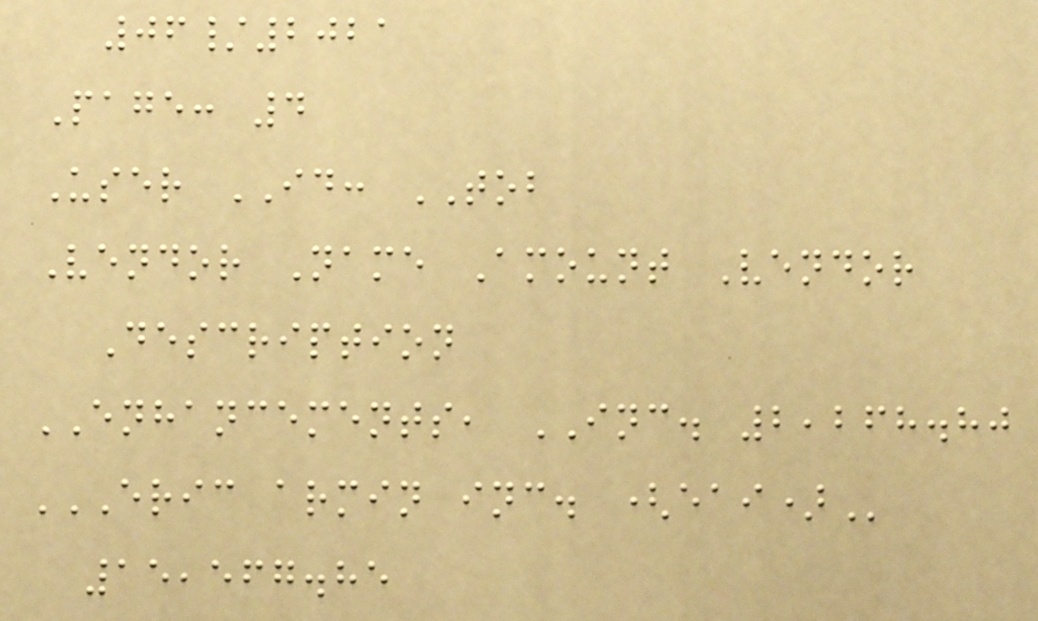06/2021
Page: 4
User ID: TOB
Vendor Name Amount Vendor
Description
ENHANCEMENTS, INC. 2,268.80
ERIC ARMIN INC. (EAI)
15,567.85
